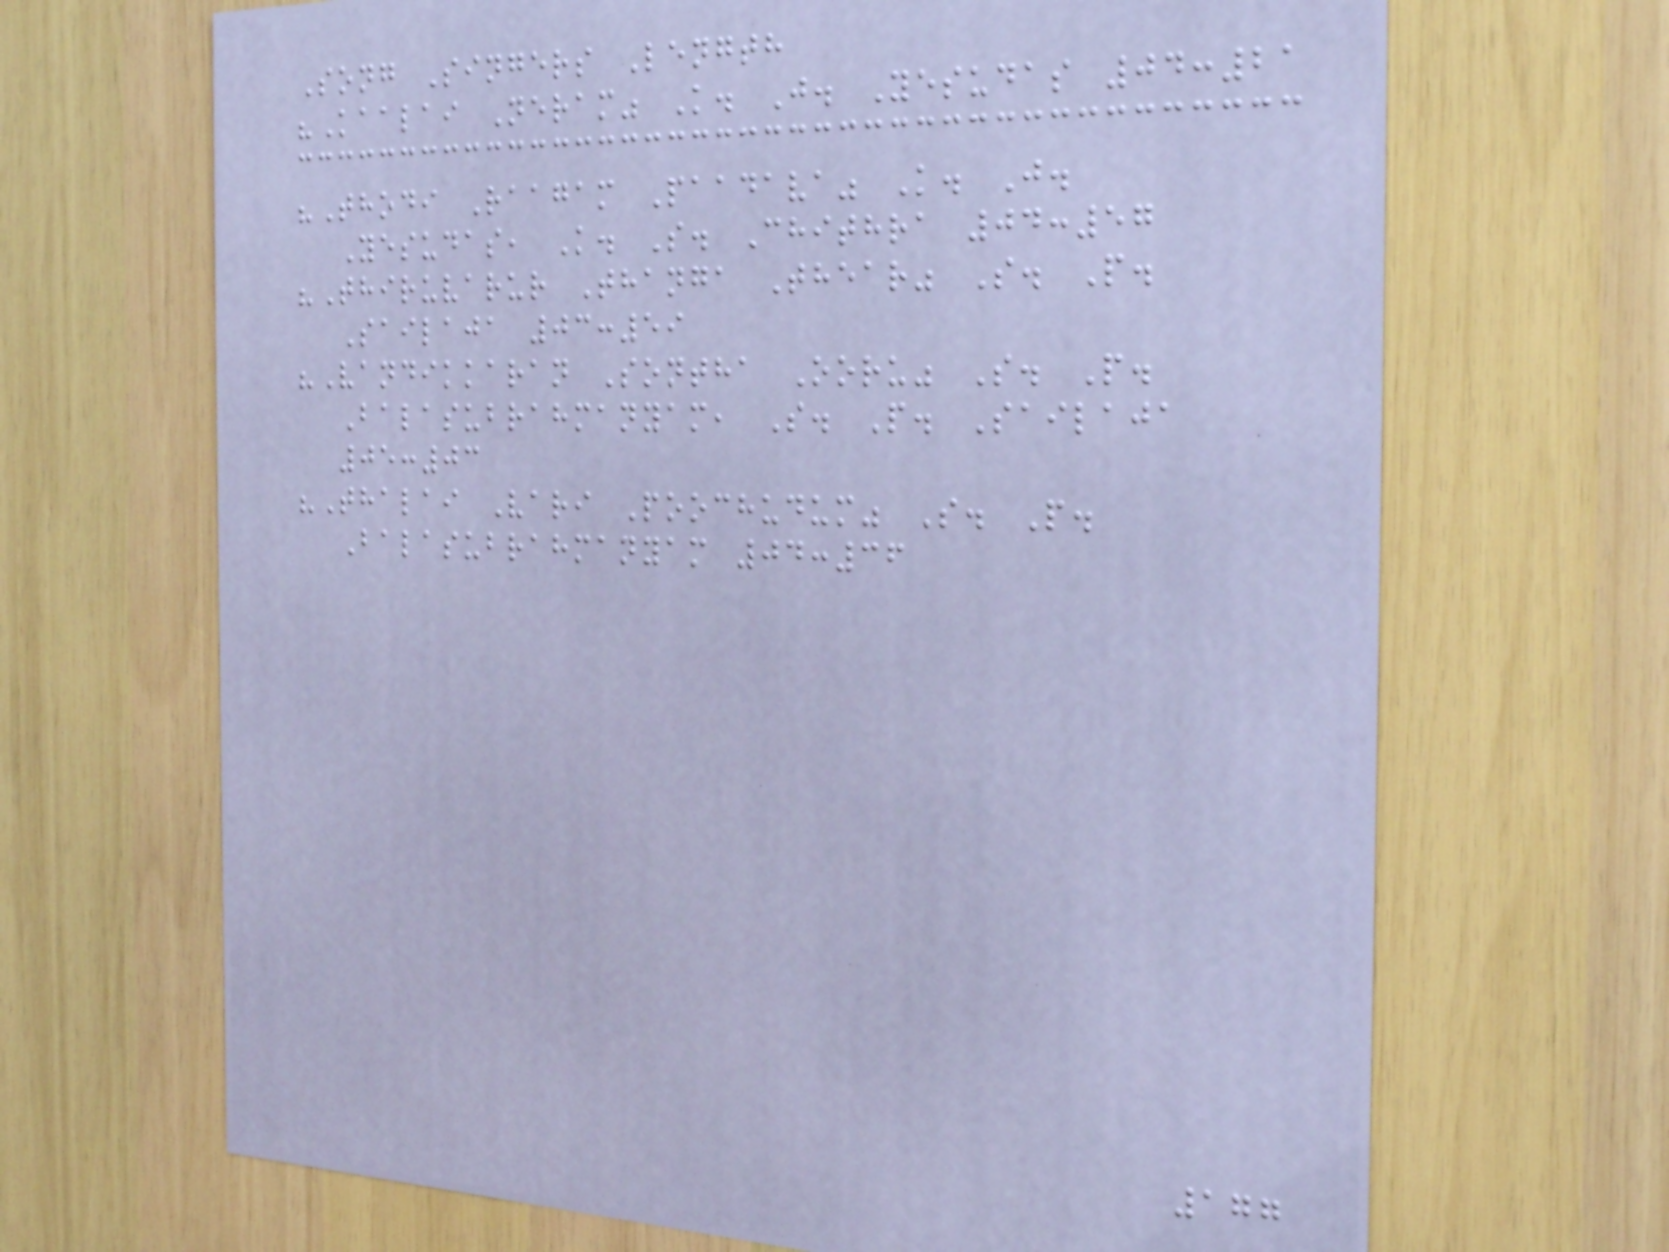Song Singers Length
"Kaalai Neram" K. J. Yesudas 04:21
"Thodi Raagam Paadava" K. J.
Yesudas, K. S. Chithra 04:57
"Thiruvarur Thanga Thear" S. P.
Sailaja 03:59
"Vandikkaran Sontha Ooru" S. P.
Balasubrahmanyam, S. P. Sailaja
05:03
"Thalai Vari Poochudum" S. P.
Balasubrahmanyam 04:36
177
